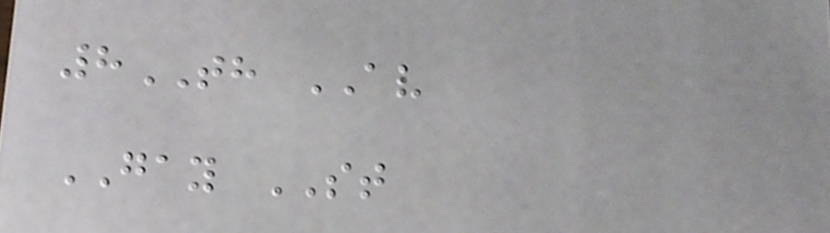8TH AV
GAY ST
